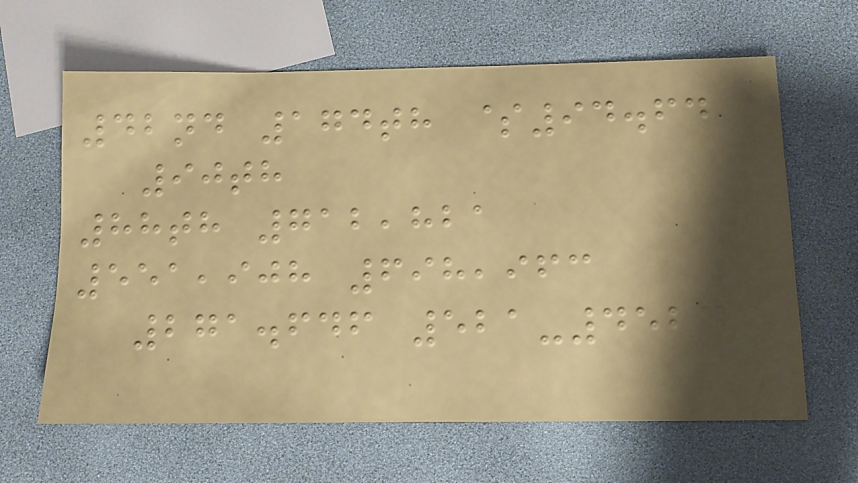42nd 174th $94.64
90th
88th 712,821
551,908 698,963
271.646 521-4524
